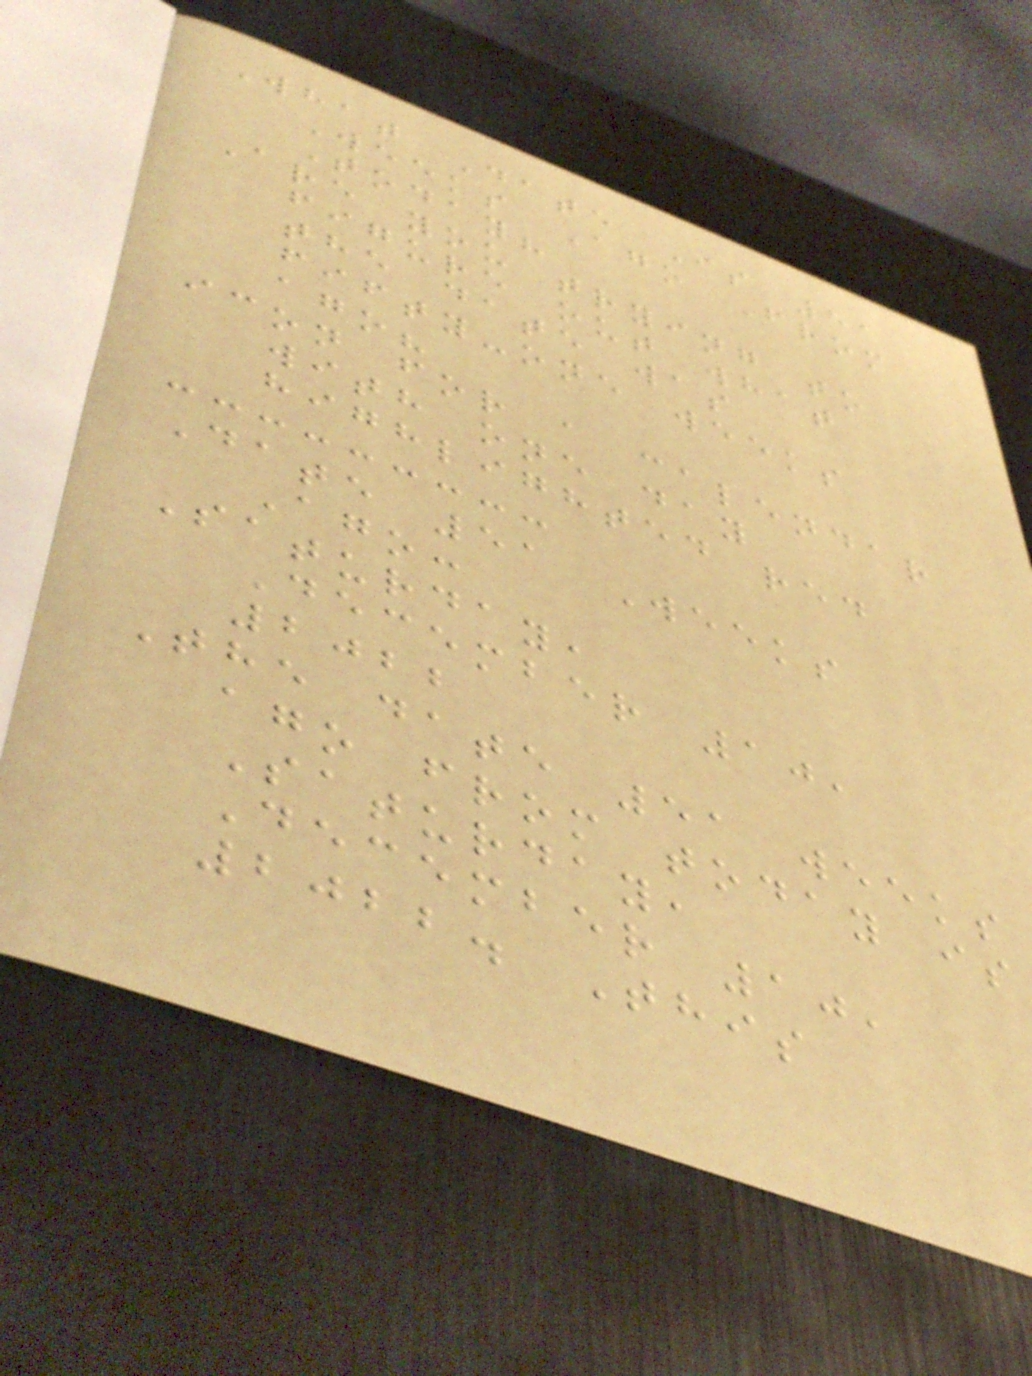What Date Is 51
Weeks Ago From
Today?
Are you trying to
figure out what
the date was
fifty-one weeks
ago?
icon for a calendar
with one day
highlighted red
Date 51 Weeks
Ago:
Saturday,
December 10,
2022
The date 51 weeks
ago from today is
Saturday,
December 10,
2022. This
